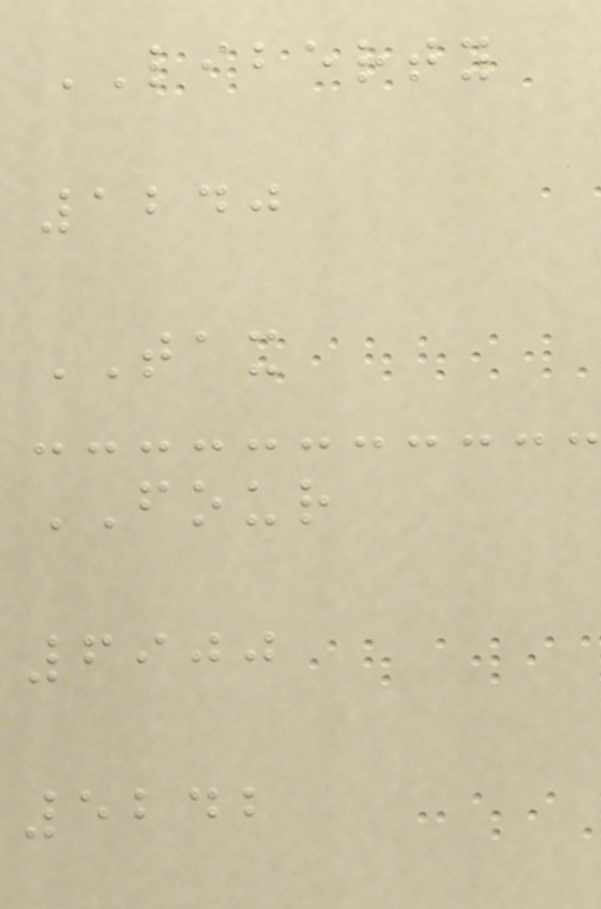LIBERTY
1240
TAX
FOUR
6900
5242
